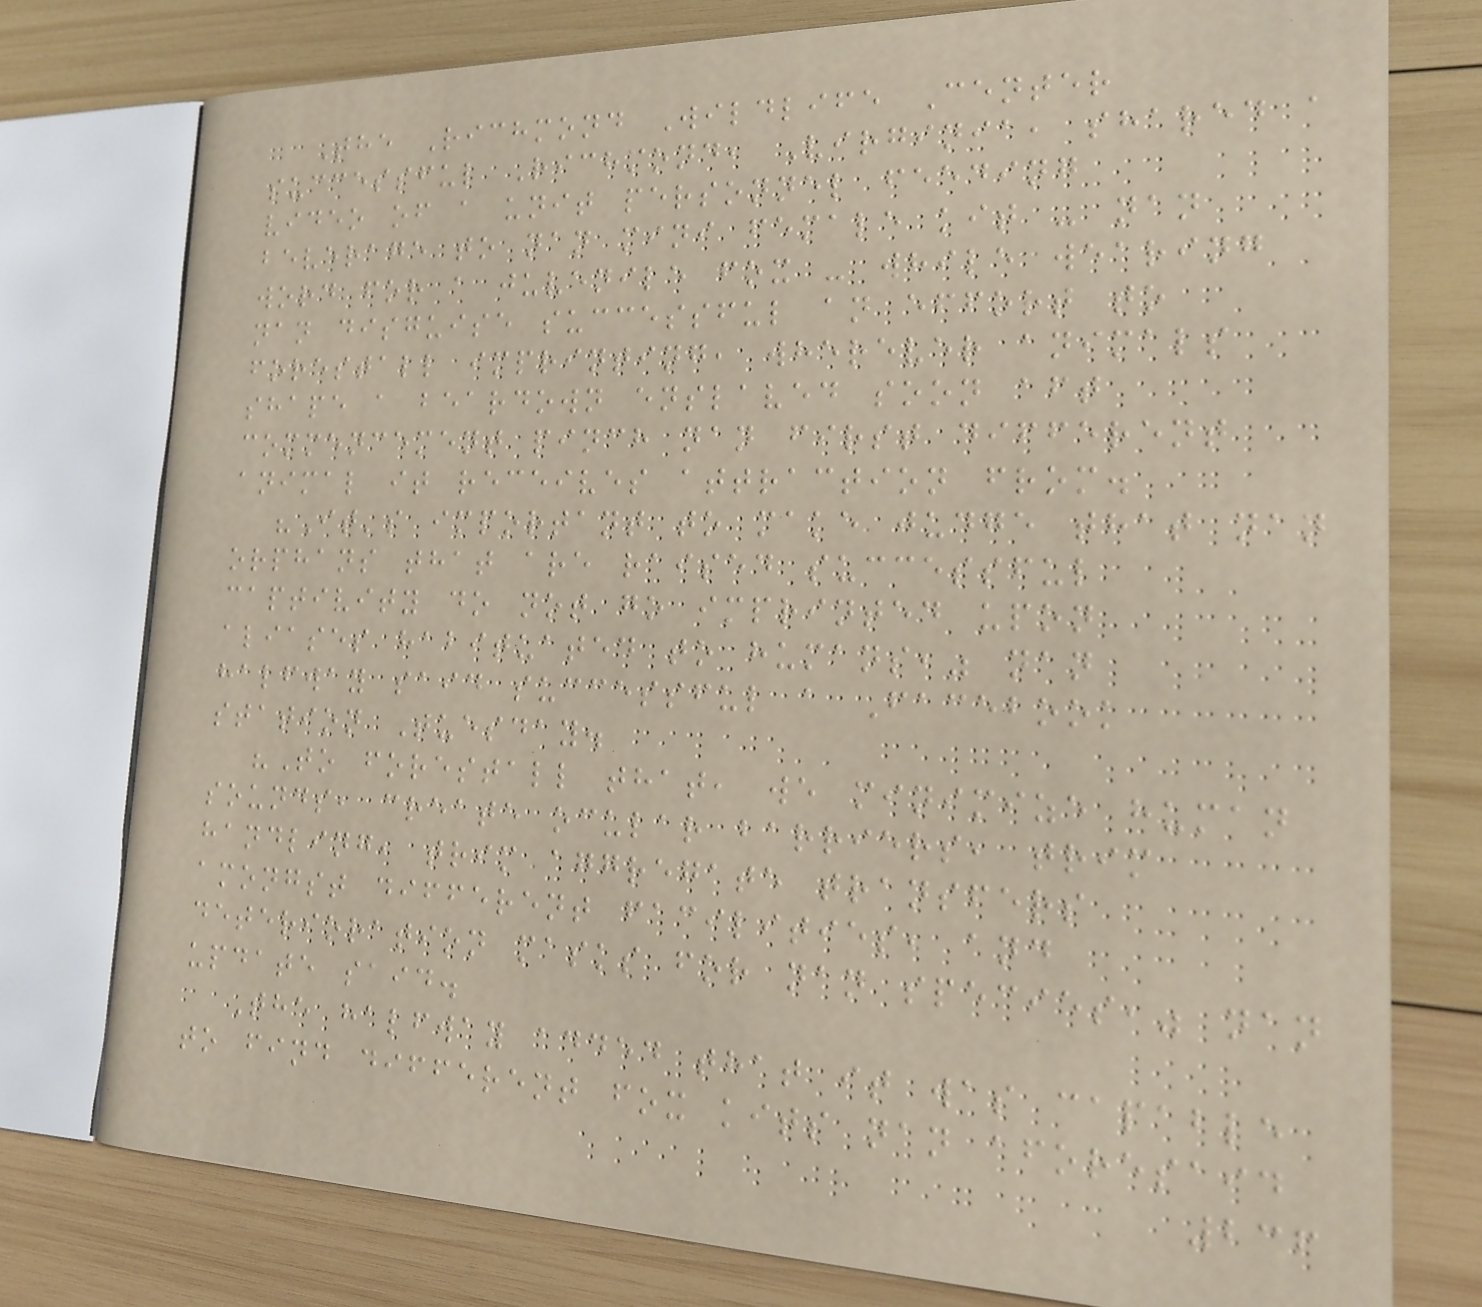The Richmond Wildlife Center
successful Richmond, Virginia, shared a
video of a unit personnel feeding
beverage to nan mini female kit - nan
word for a juvenile fox - while wearing
nan disguise successful an effort to
forestall imprinting, wherever animals
shape a beardown enslaved soon aft
commencement pinch nan first different
animal it receives attraction from.
"It's important to make judge that nan
orphans that are raised successful
captivity do not go imprinted upon
aliases habituated to humans," nan
halfway said successful a Facebook
station Tuesday.
"To forestall that, we minimize human
sounds, create ocular barriers, trim
handling, trim aggregate transfers
amongst different facilities, and
deterioration masks for nan species," nan
update said.
The halfway added that it was capable
to find different fox kits nan aforesaid
236
